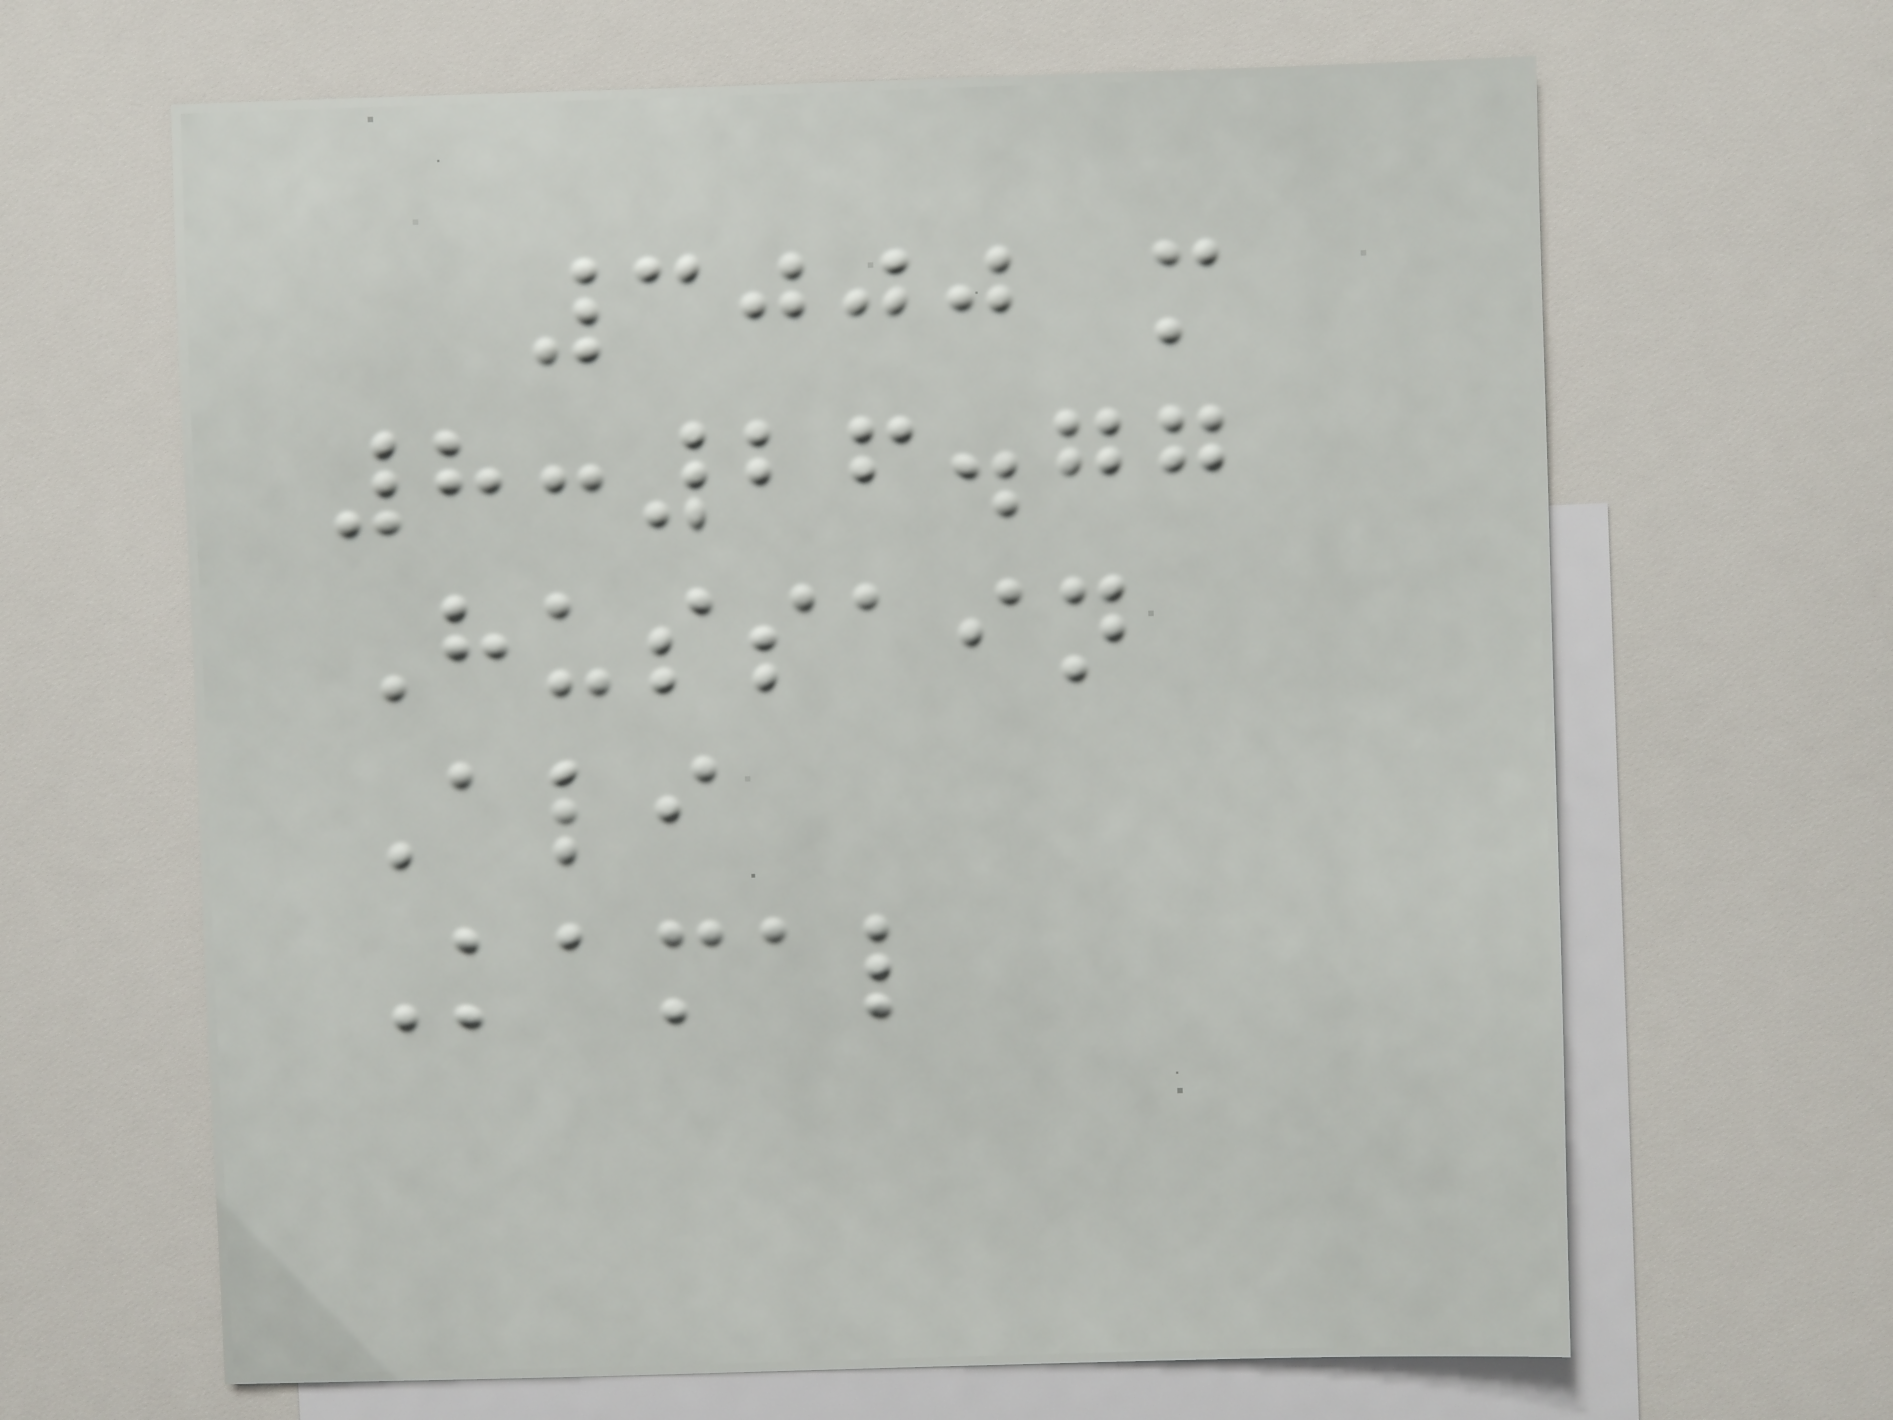3000 m
8:26.77
Hussain
Ali
Kamal
